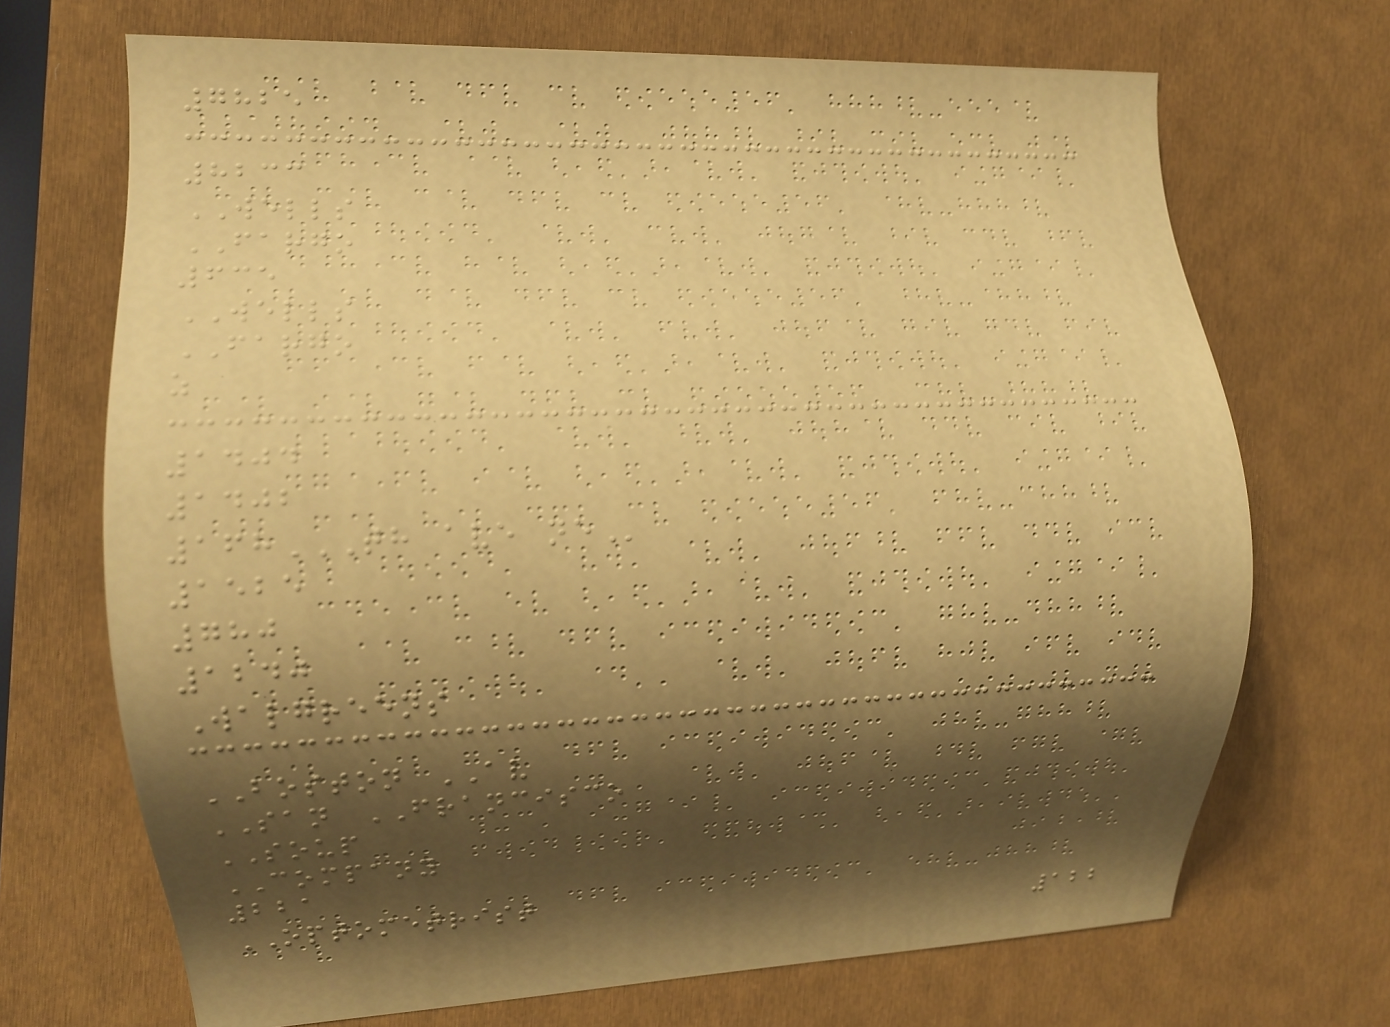7825
8233
WELLS
FARGO
635
WELLS
FARGO
z
1404
1402
168TH AVE NE
1525
780
1240
Walgreens
BOSTON AV
SAN FRANCISCO
SOUP
COMPANY
221
OPTOMETRIST
122
